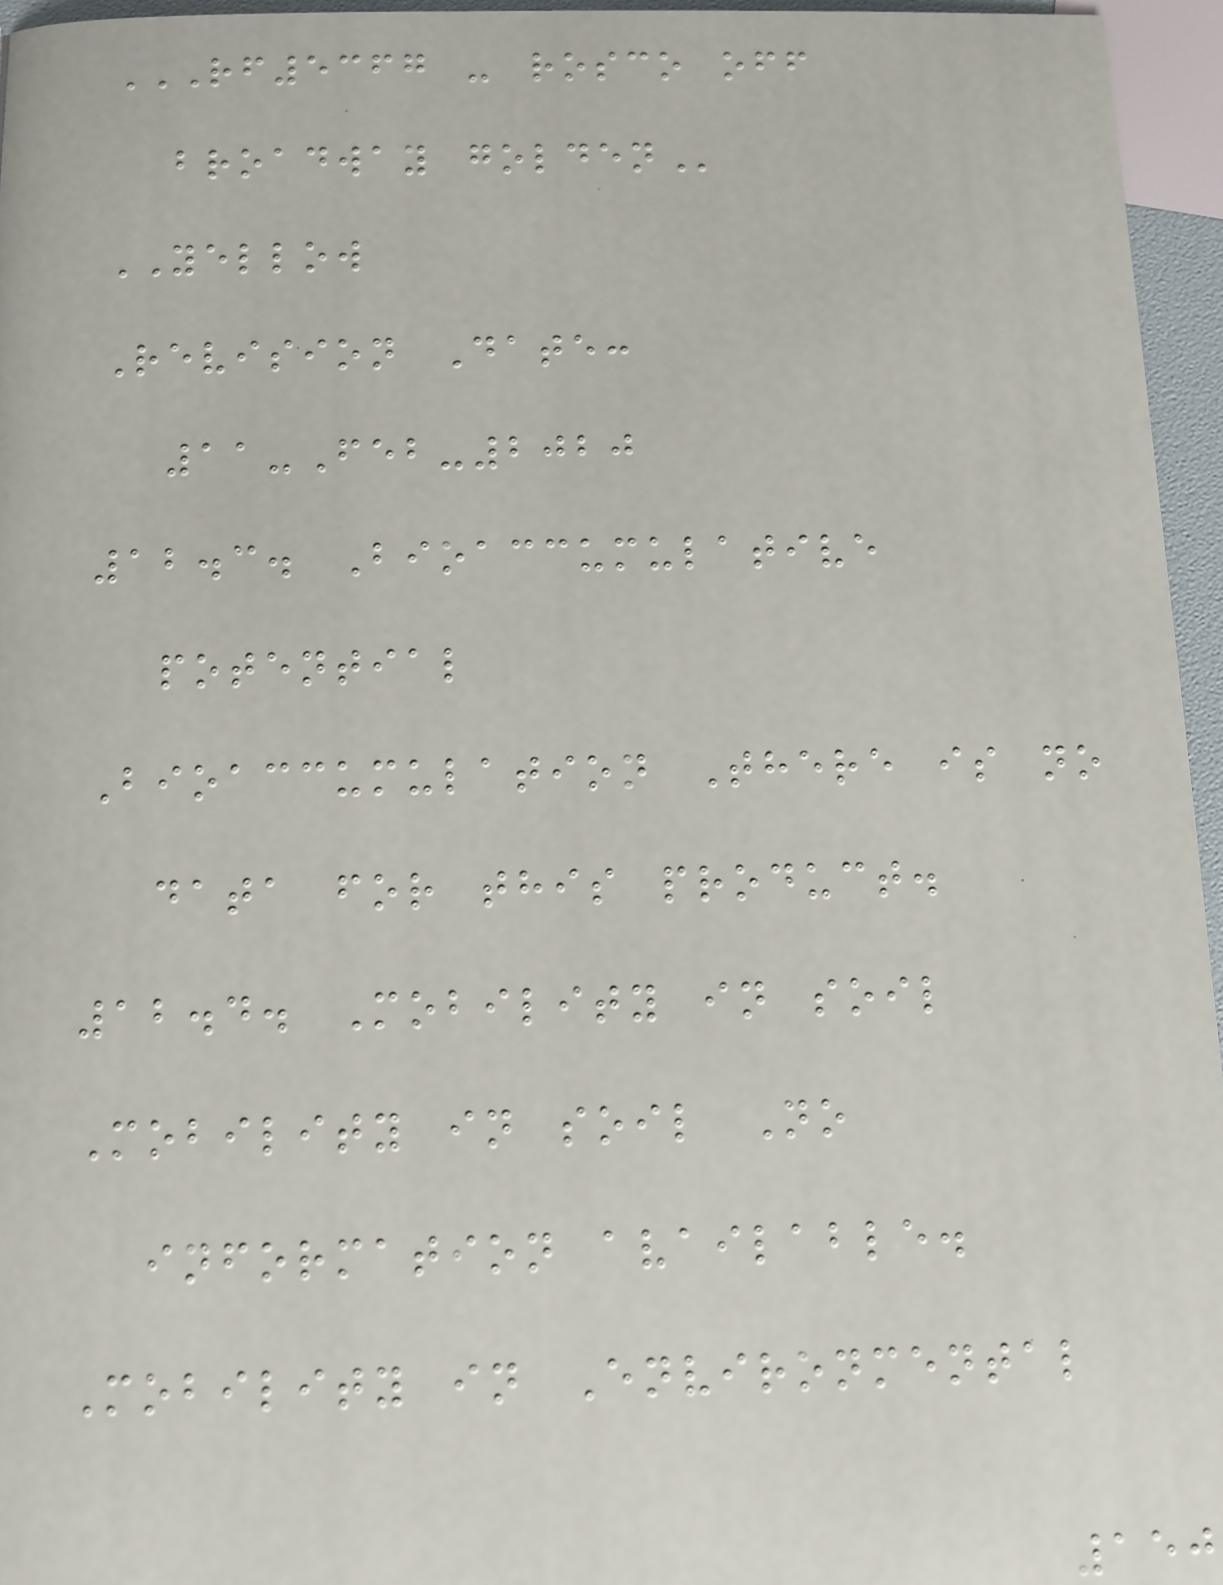RF5367 - ROSCO OFF
BROADWAY GOLDEN
YELLOW
Revision Date:
11-Feb-2020
12.3. Bioaccumulative
potential
Bioaccumulation There is no
data for this product.
12.4. Mobility in soil
Mobility in soil No
information available.
Mobility in Environmental
150
